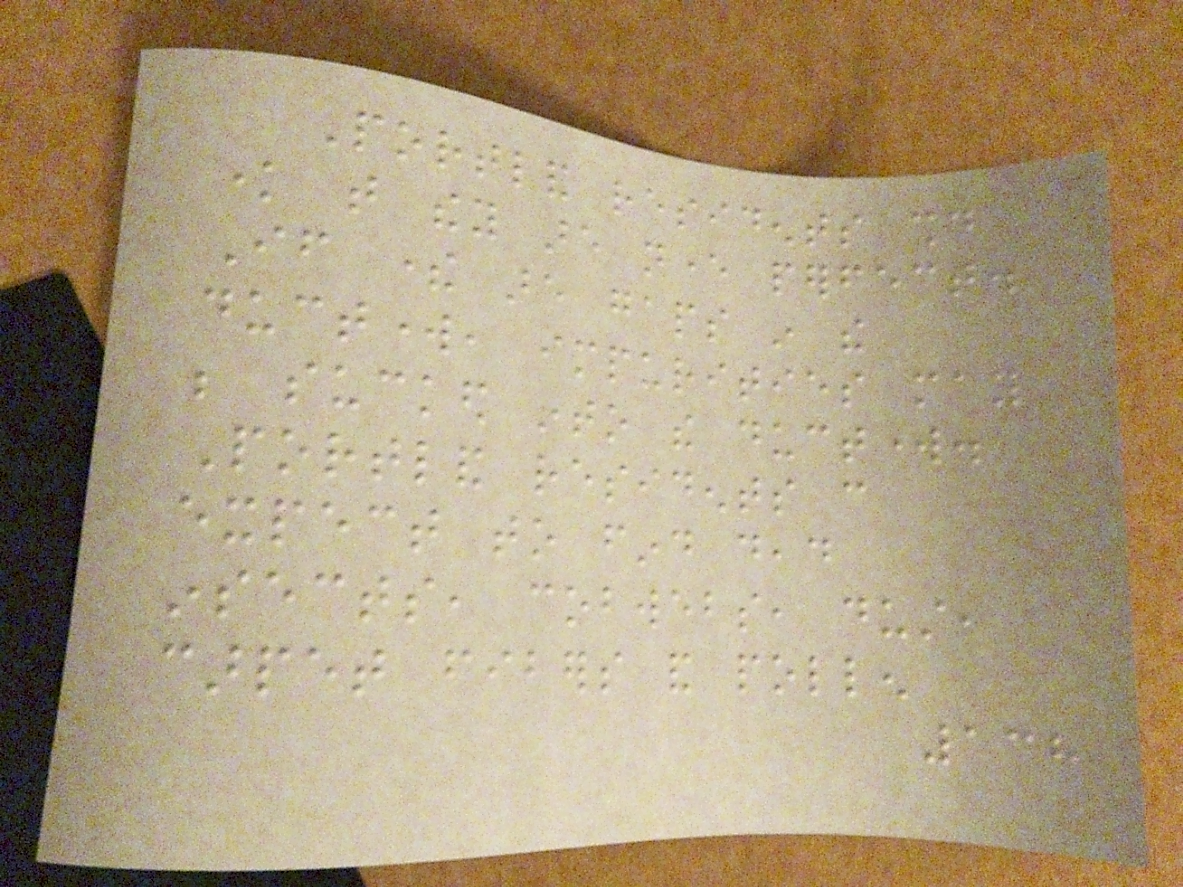Portland residents should
know that they are never perfect.
If there are gaps in the
ductwork, impurities may
be sucked into the ductwork.
Portland residents can
expect to find dead
insects, cobwebs, dust,
carpet fibers and pollen
138
